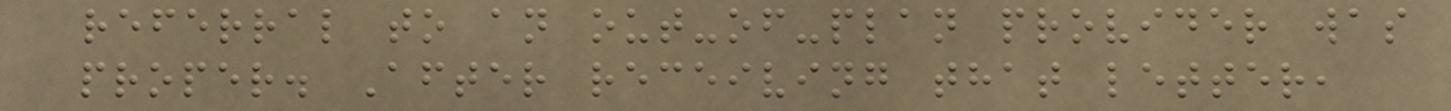referral to an out-of-plan provider was
proper. After receiving that letter,
